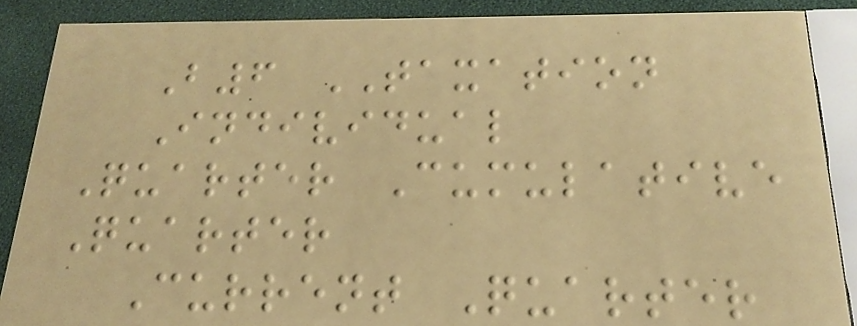B6 TAXATION
Individual
Quarter Cumulative
Quarter
Current Quarter
